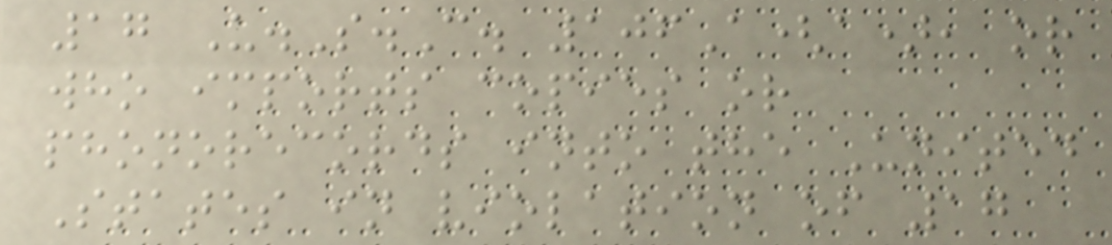17 U.S.C. 106A(a), or
who imports copies or
phonorecords into the United
States in violation of 17
